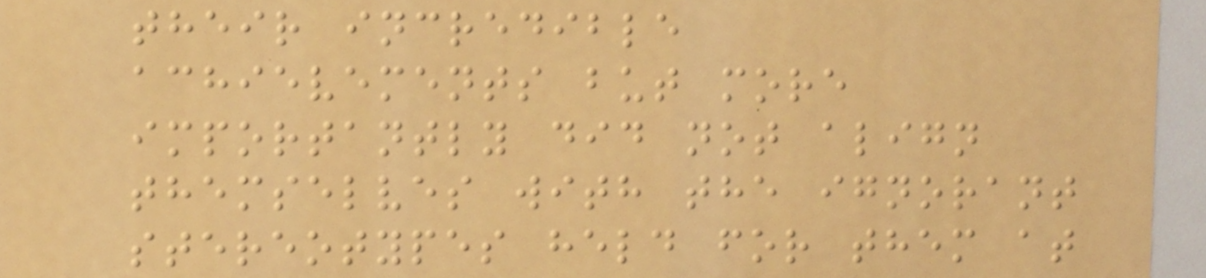their incredible
achievements but more
importantly did not align
themselves with the ignorant
stereotypes held for them at
